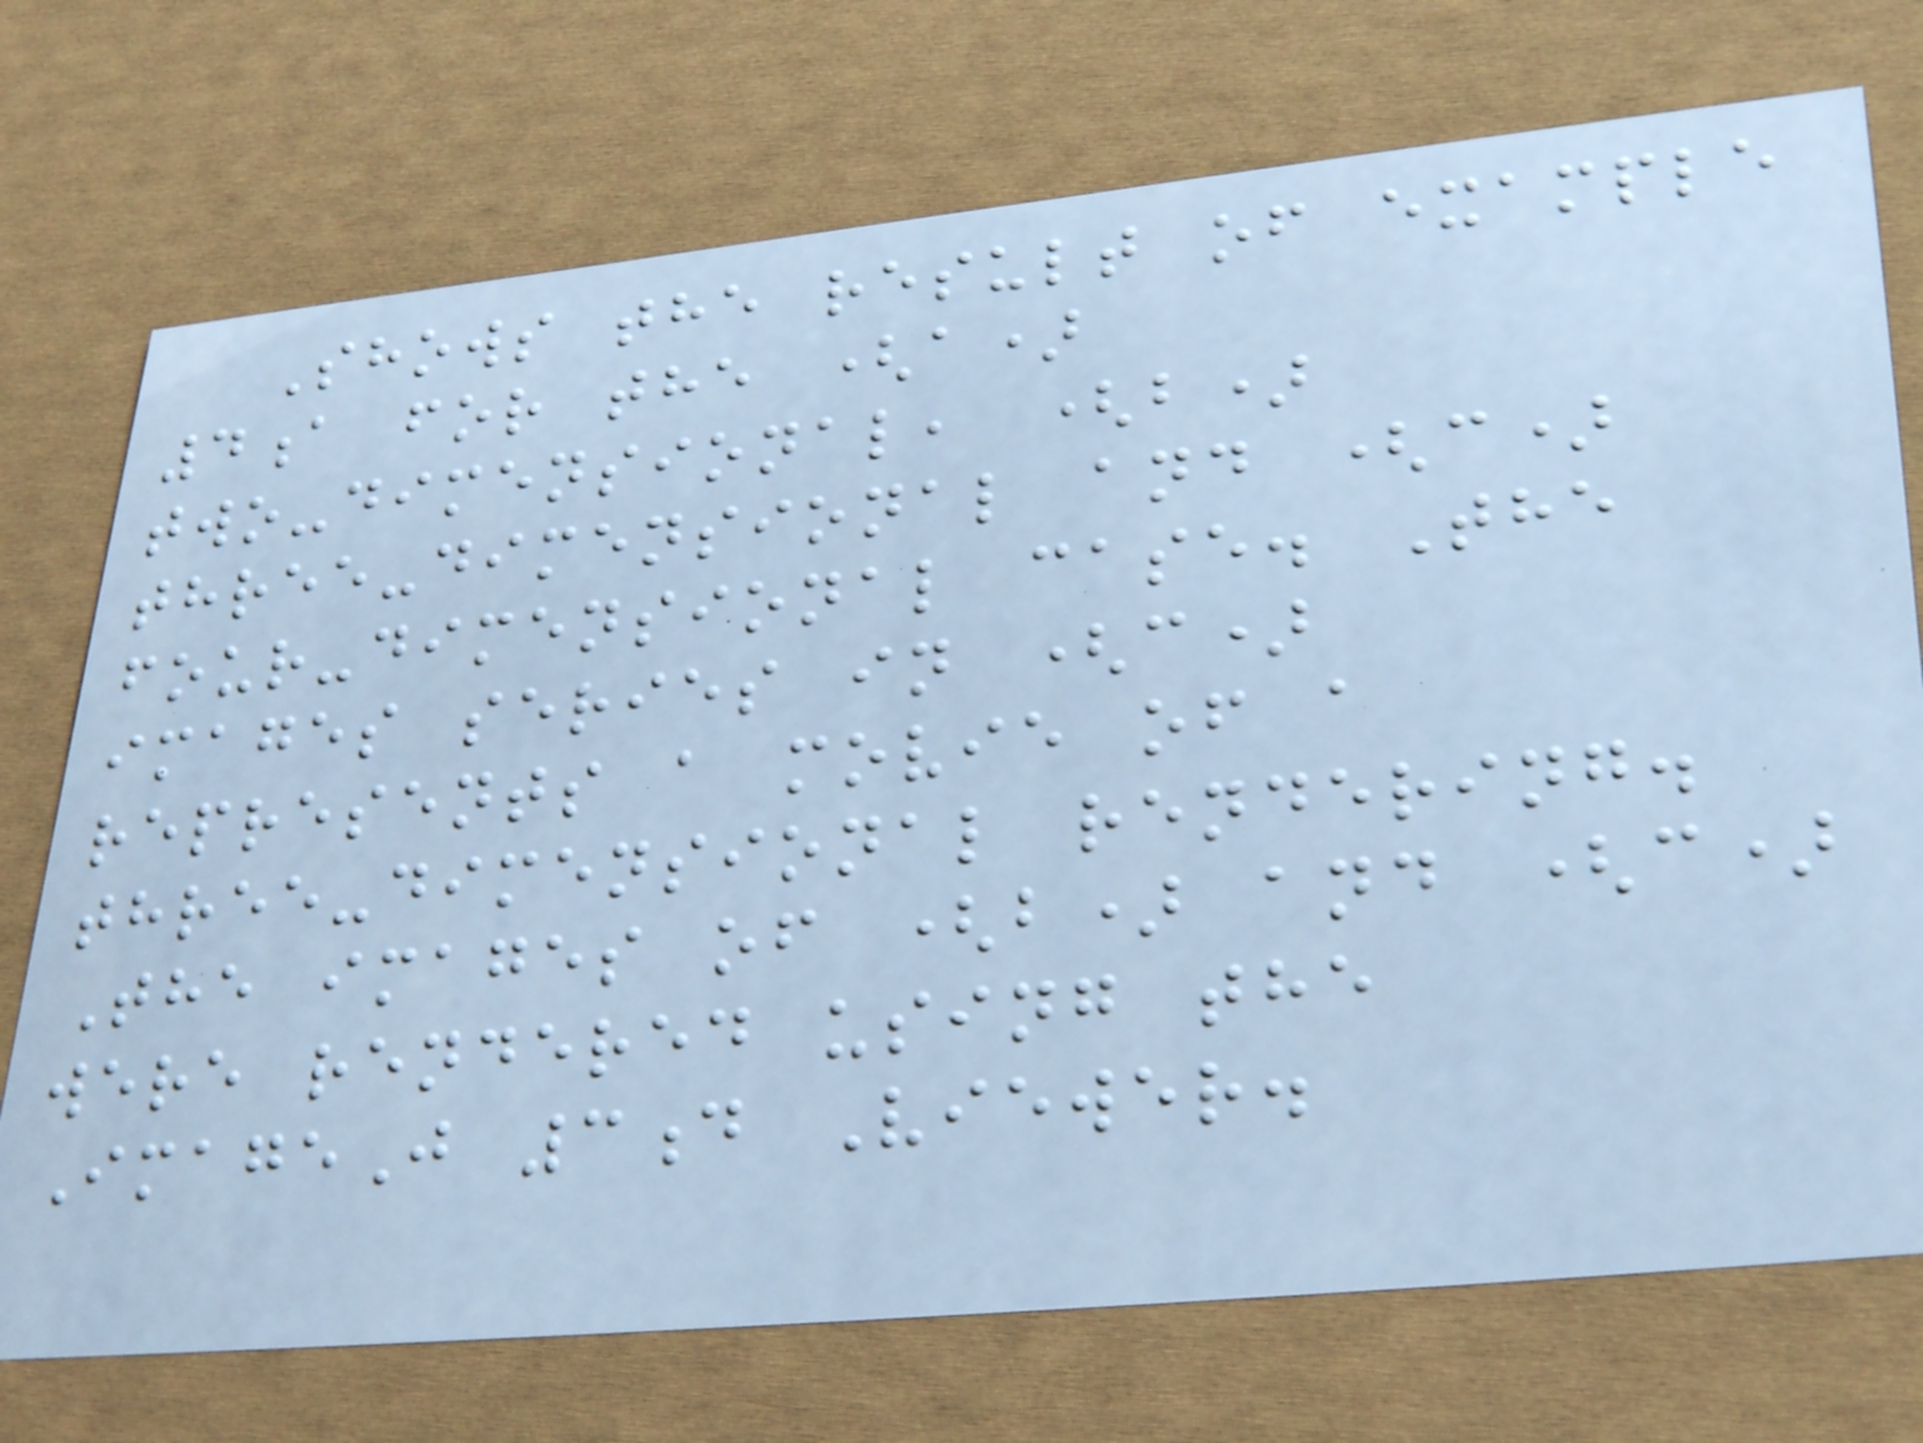Shows the result of example
4a for the (a)
two-dimensional, (b)
three-dimensional and (c)
four-dimensional case. The
images series in (c)
represents a movie of a
three-dimensional rendering.
The images of (b) and (c)
were rendered using the
ImageJ 3d Viewer.
